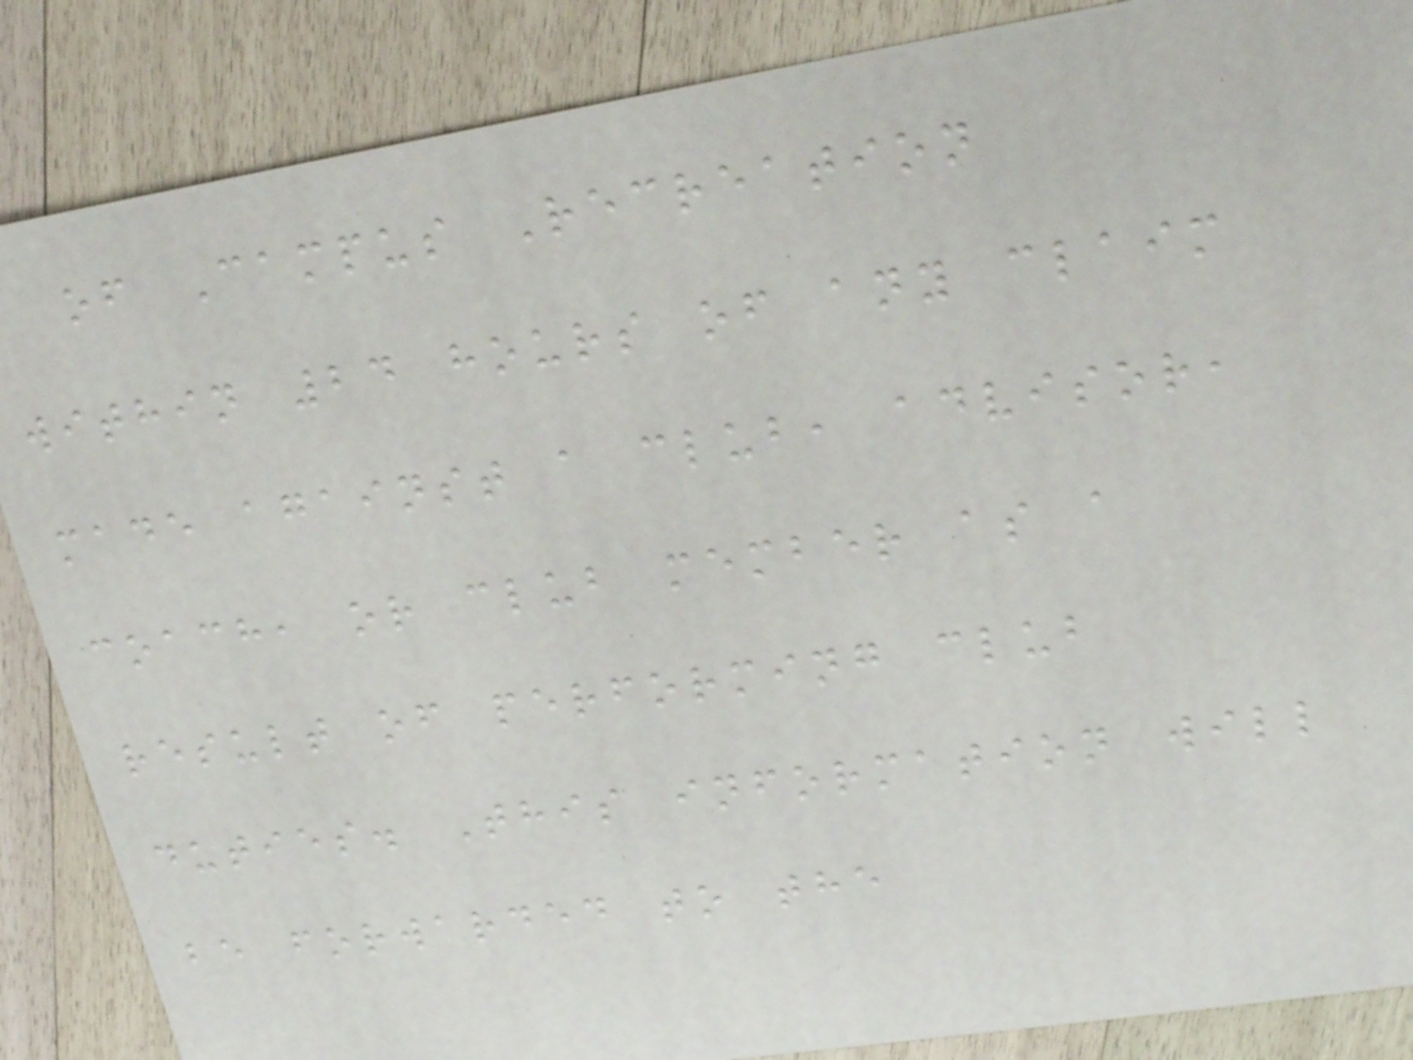of Campus Recreation
within 24 hours of any claim
made against a club, advisor,
coach, or club member as a
result of performing club
duties. This information will
be forwarded to the
